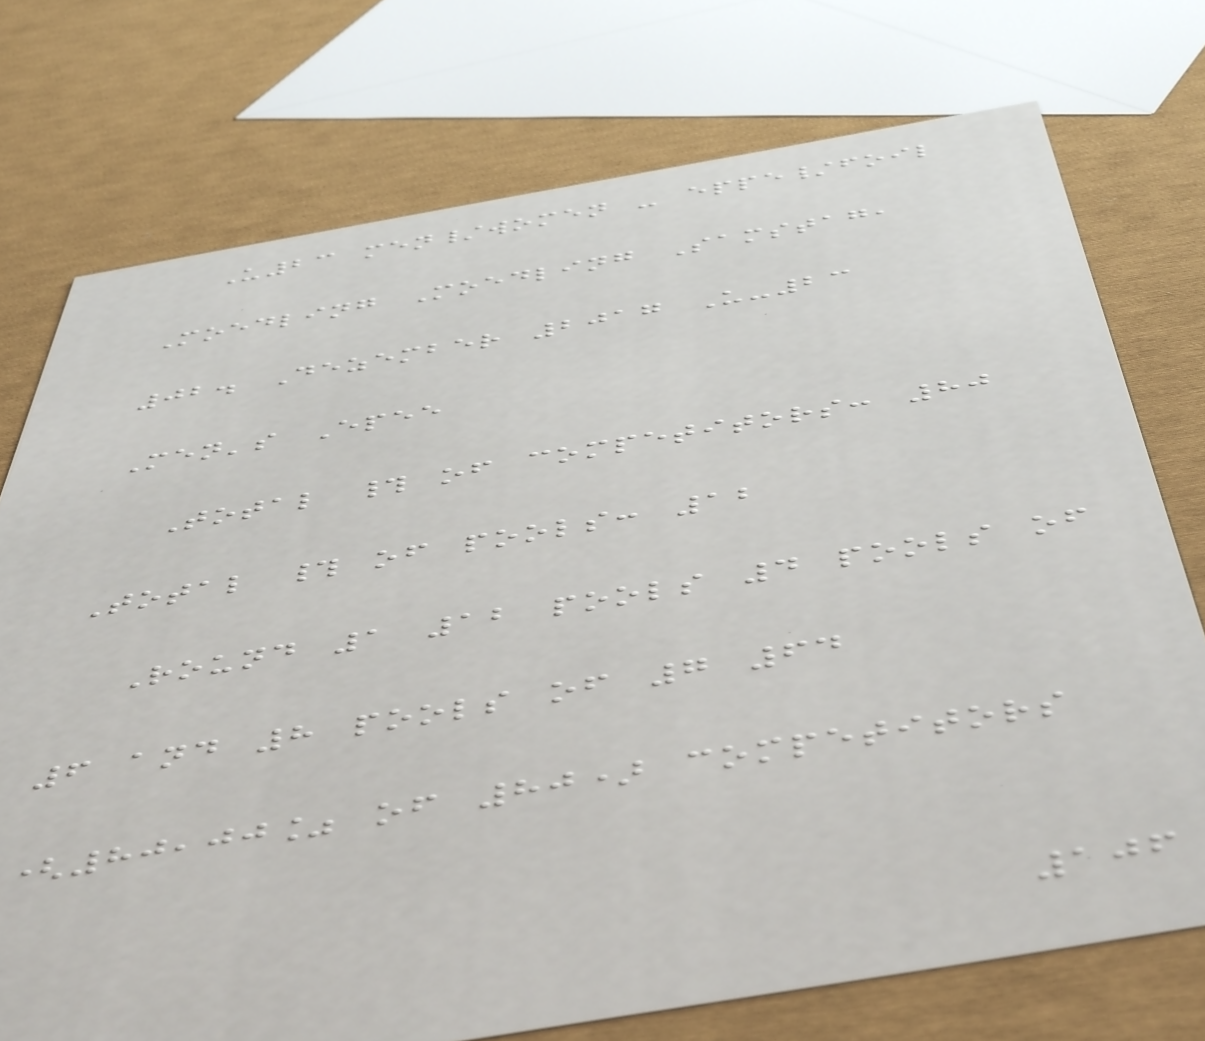U23 men/women - eppe/foil
Moedling Moedling Samstag,
02. Dezember 2017 U-23
Men's Epee
Total # of competitors: 80
Total # of pools: 12
Round 1 12 pools 4 pools of
6 and 8 pools of 7 64
(80,00% of 80) competitors
106
